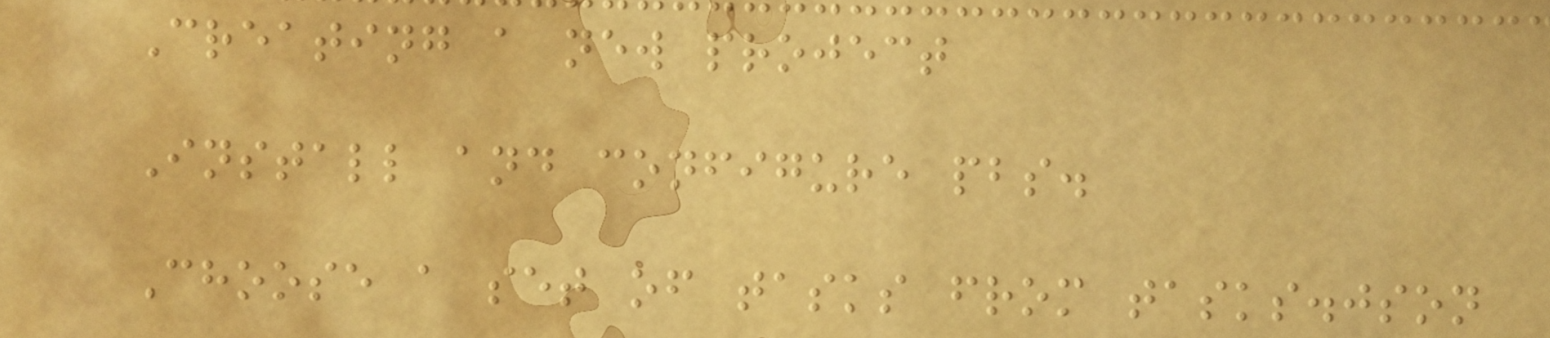Creating a new project
Install and configure pbs.
Choose a set of tasks from tasks.json
